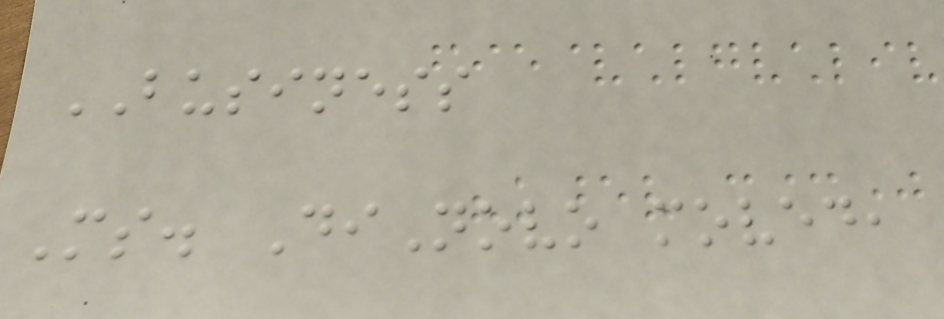BUSINESS
Ms. DiNovo moved,
